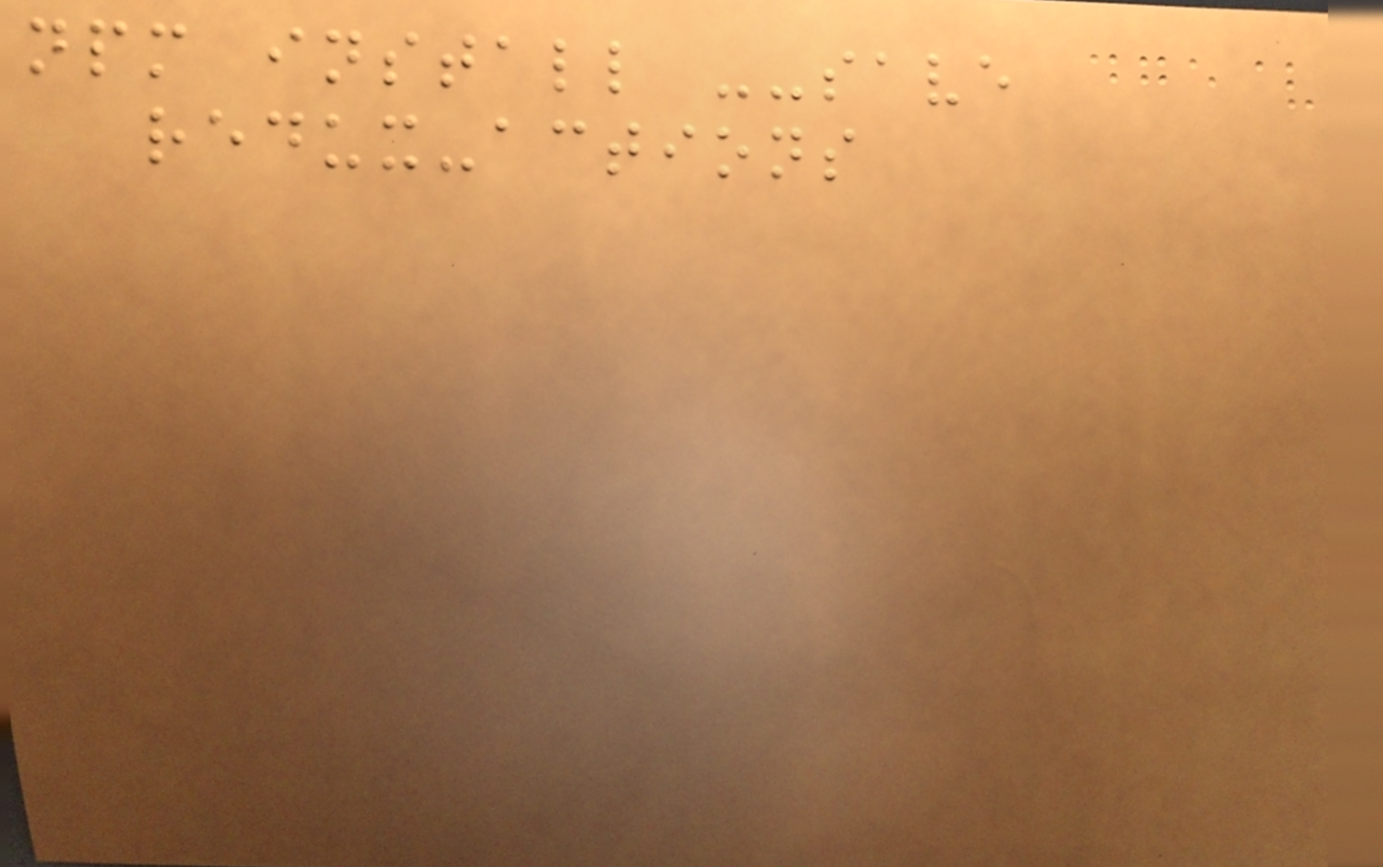npm install --save
redux-actions
